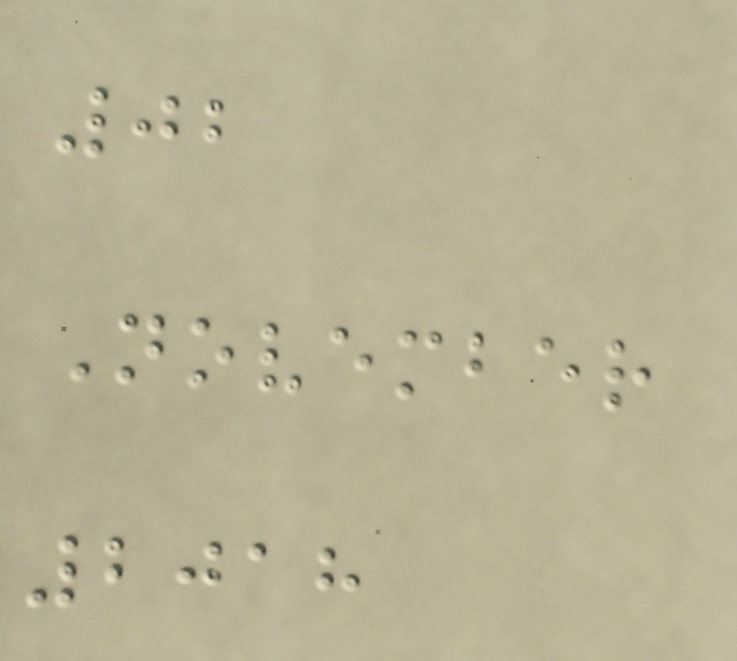02
November
2018
